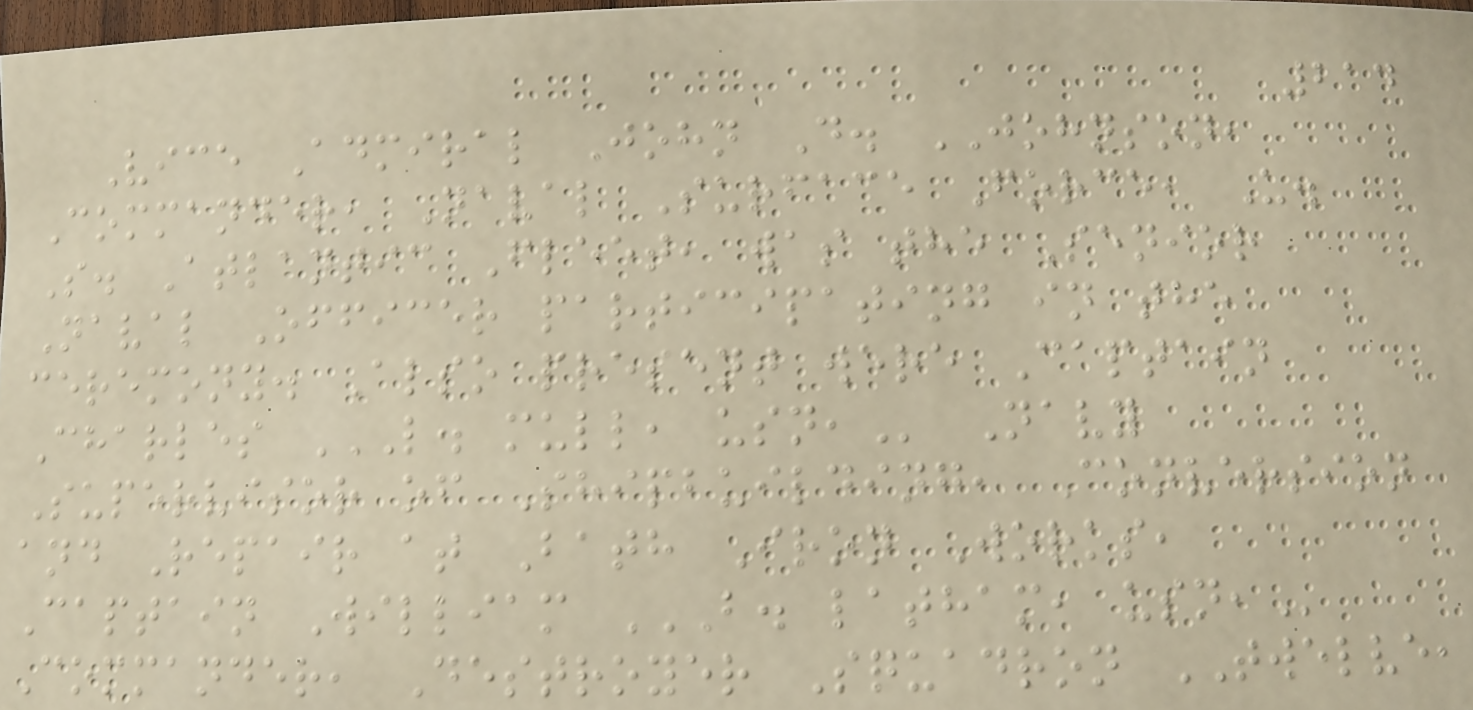214
Vice Admiral John D. JOHNSON,
Commander, Naval Surface Force, U.
S. Atlantic Fleet, was the Senior
Naval Officer participating in the
ceremony. Also present were Captain
Charles L. MULL, USN, Navy
Supervisor of Shipbuilding, Conversion
and Repair at Bath Iron Works,
Captain William B. LATHAM, USN,
Commander, Destroyer Squadron TWELVE,
